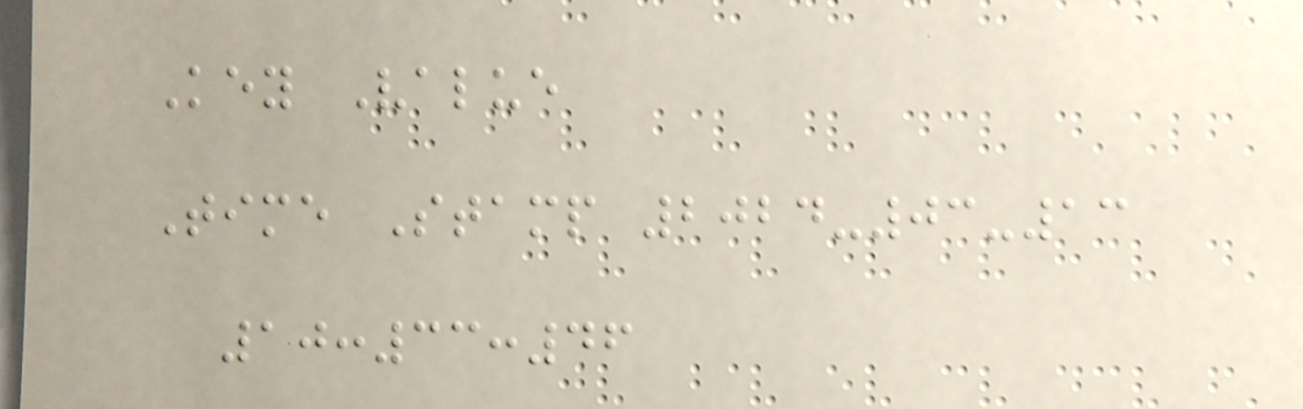Key Value
Time Stamp 2024-03-13
10:33:46
